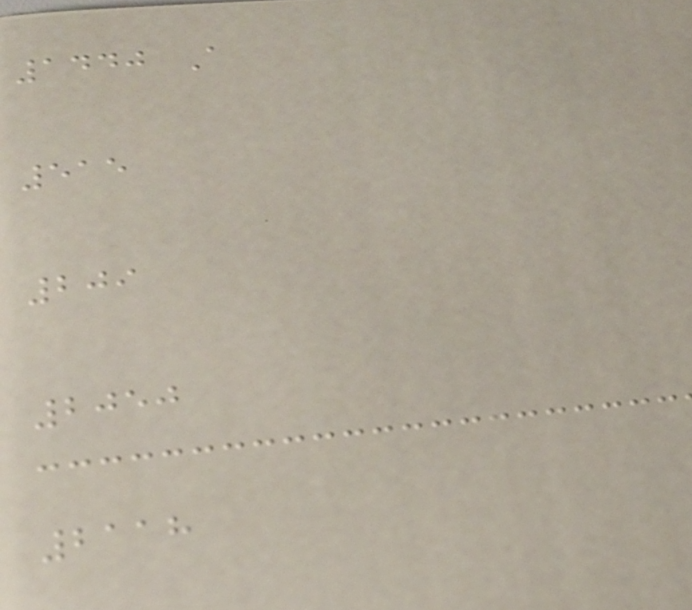1440 A
515
209
2050
2118
